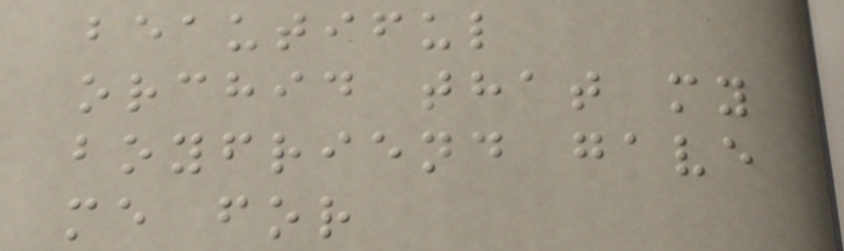beautiful
orchid that my
boyfriend gave
me for
